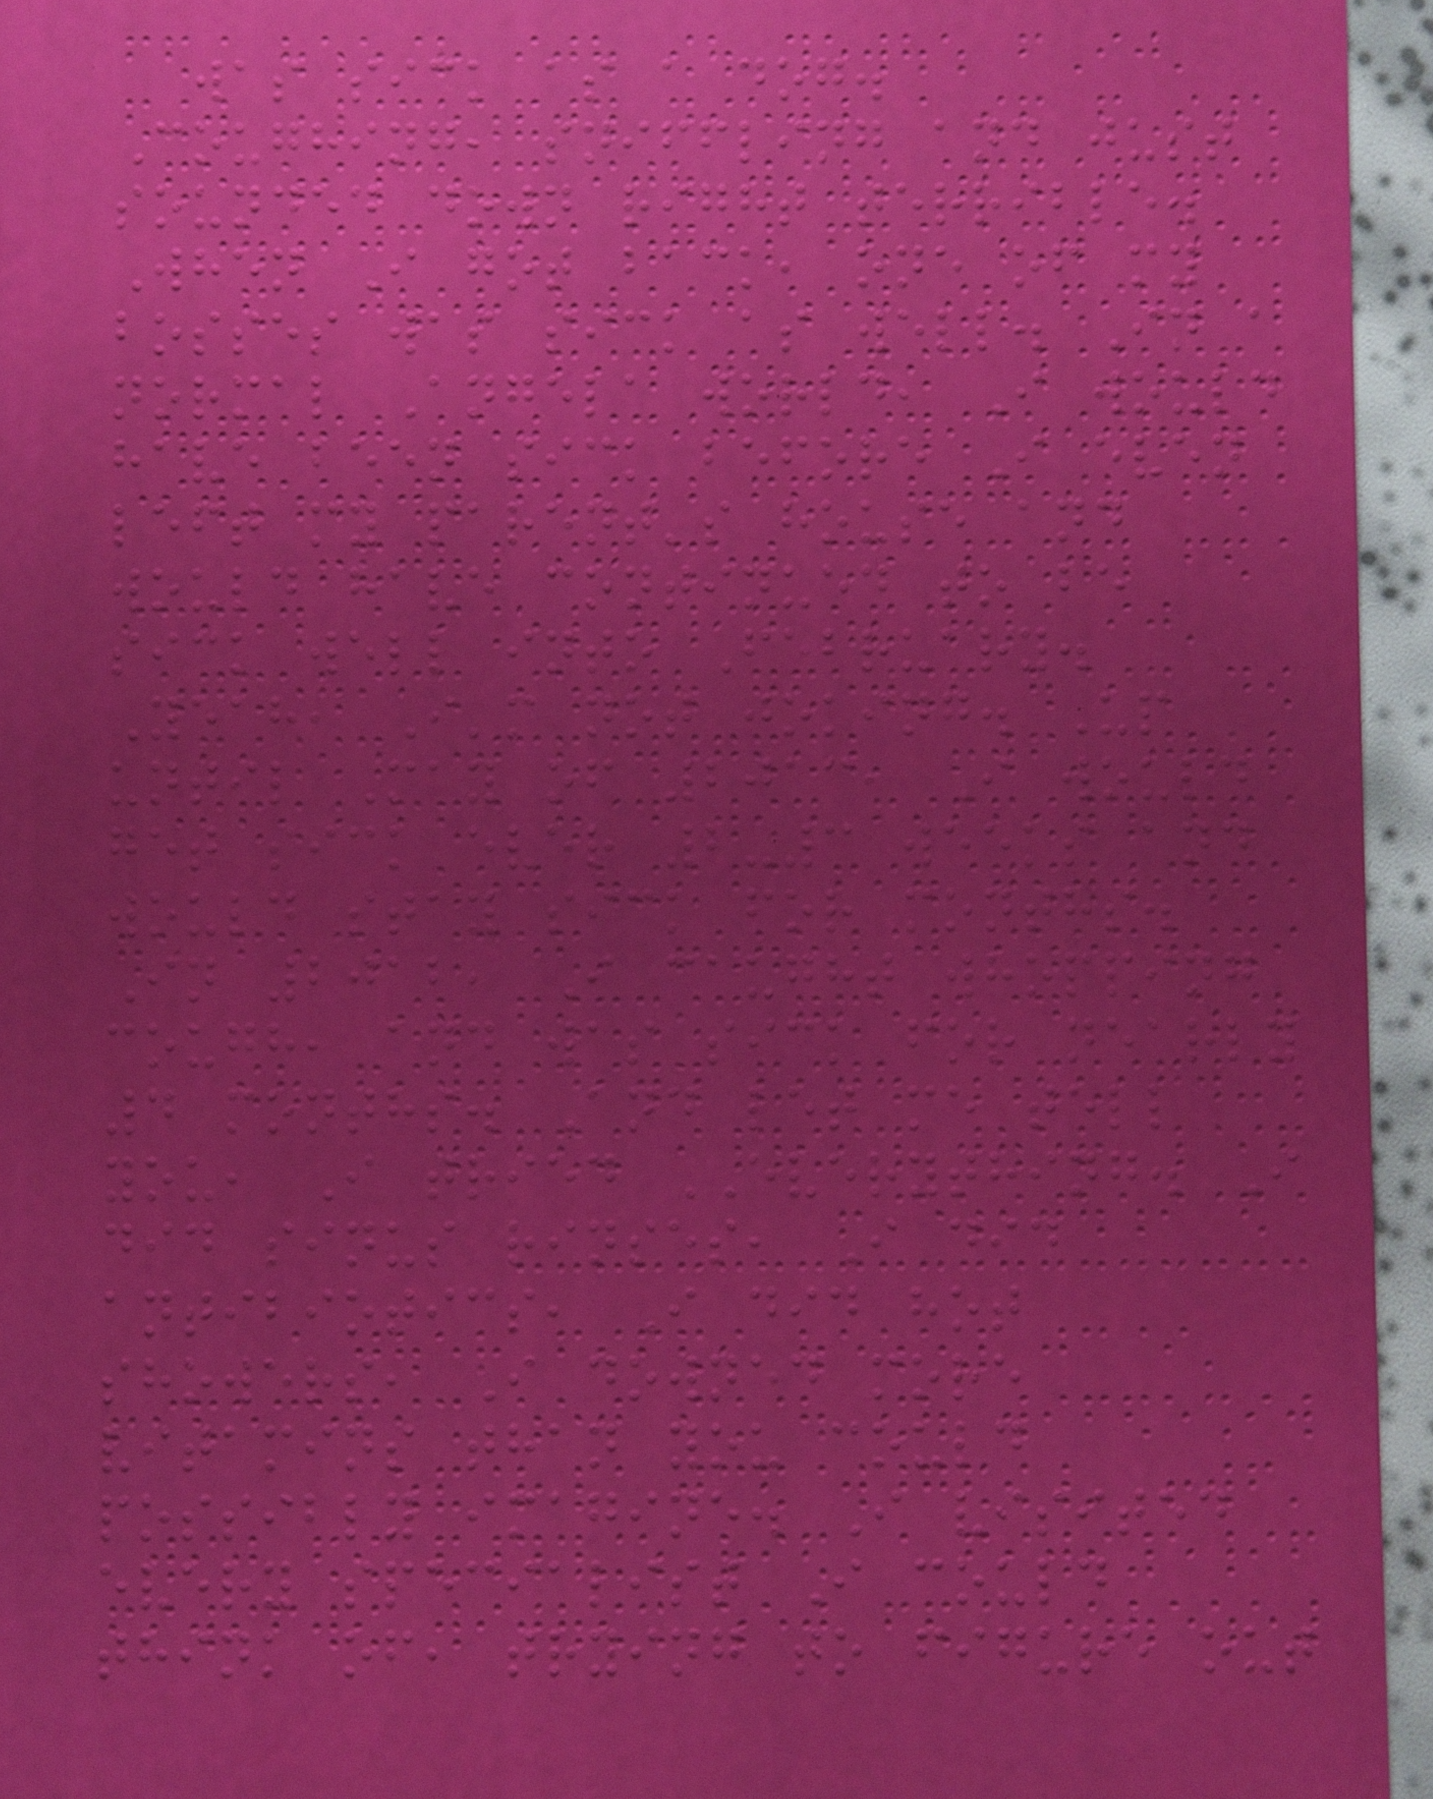was sick as a dog.
Coughing, sniffling and just
sounded down right terrible.
When I got back, one of my
bosses was sick as well. In a
normal Angela world, I would
have been sick before I even
left my parent's house and
would have continued to be
sick well into February.
Yeah, I'm not joking. Up
until May of 2013, I would
get sick ever 2-3 weeks and
would stay sick for months.
In 2012, I caught whopping
cough, and was sick for nearly
4 months. And let me tell
you, I tried EVERYTHING. I
did sinus rinses, I did
antibiotics, I did hot
showers, I downed more
vitamins than you could
possibly imagine. I visited
every specialist I could
think of, trying to figure out
